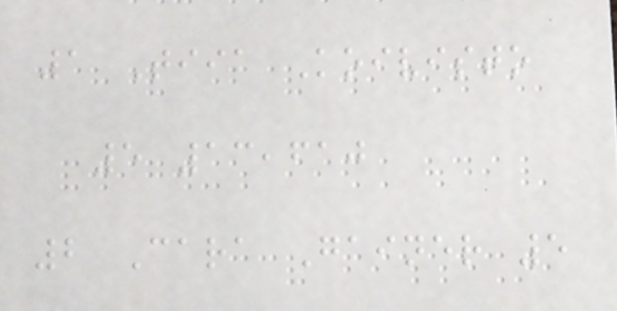1 Tiia Koivisto
5 13,610
2 Cara Gainer 5
